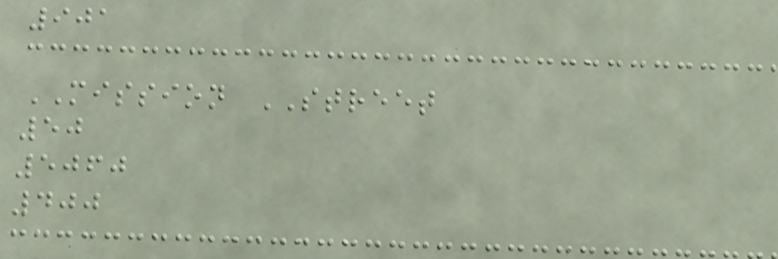901
MISSION STREET
50
5060
400
